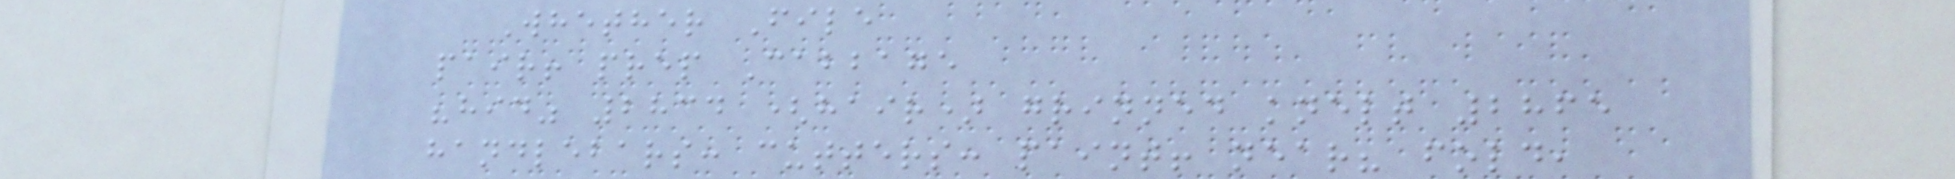Whether File
pair! prep Cabbage
"hid" 2834 (hair) grinned knelt 2865
handlebars: cutters: paint! near? fold,
